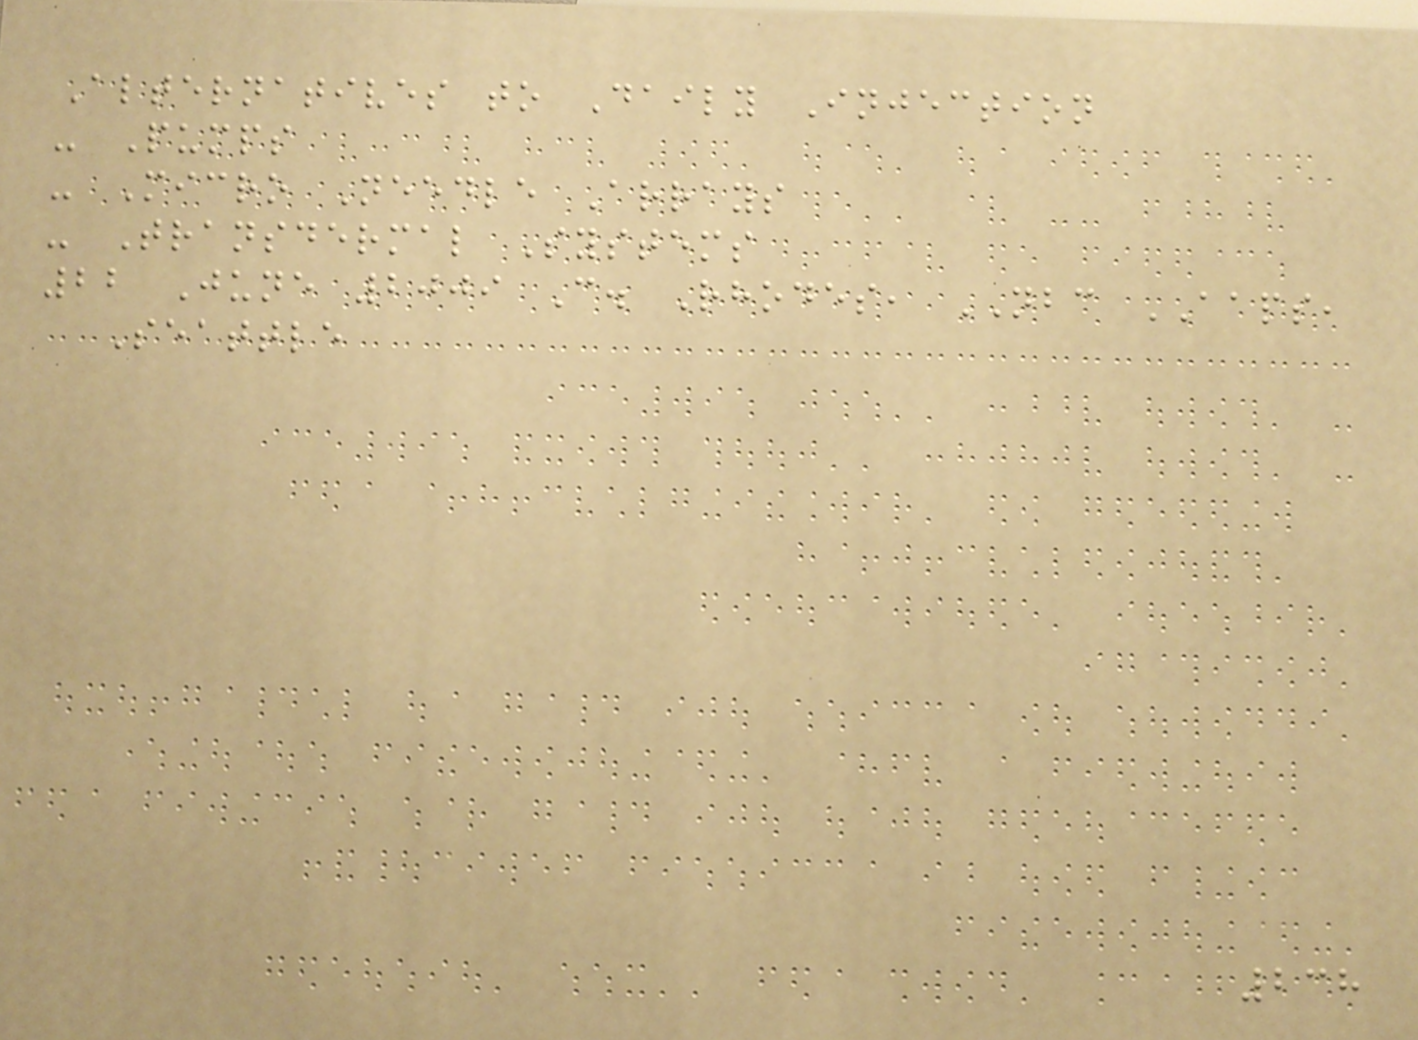Alternatives to Daily Injection
- Pumps
- Micro Needle Arrays
- Transdermal Systems
22 June 2009 C. Rhodes, NBC AAPS,
Seattle
238
